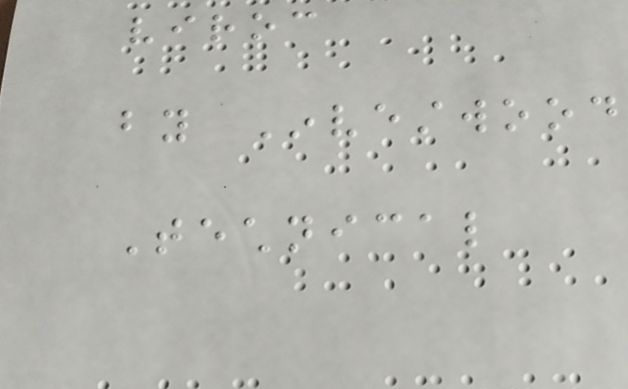viroc
by Investwood
Technical
